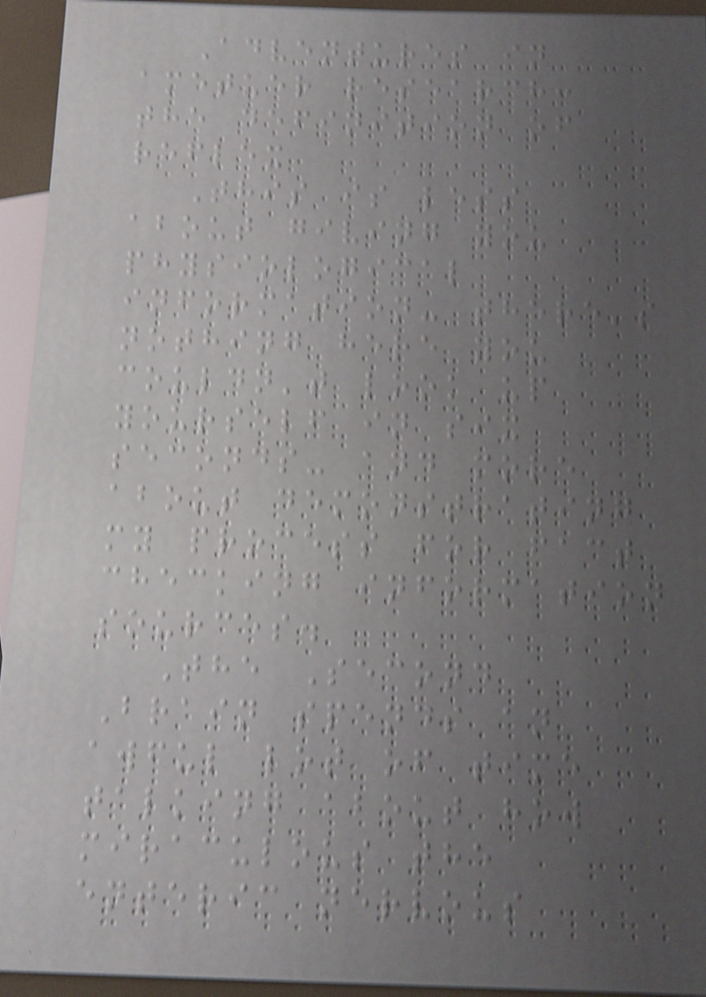Adventures in
ametuer research:
the definition of
reflex
This is less
about giving you
physiological
information- there's
nothing here you
couldn't look up
yourself in six
seconds- and more
about demonstrating
my process for fact
checking information
sources.
The Second
Brain spends an
awful lot of time
talking about how
miraculous the
enteric nervous
